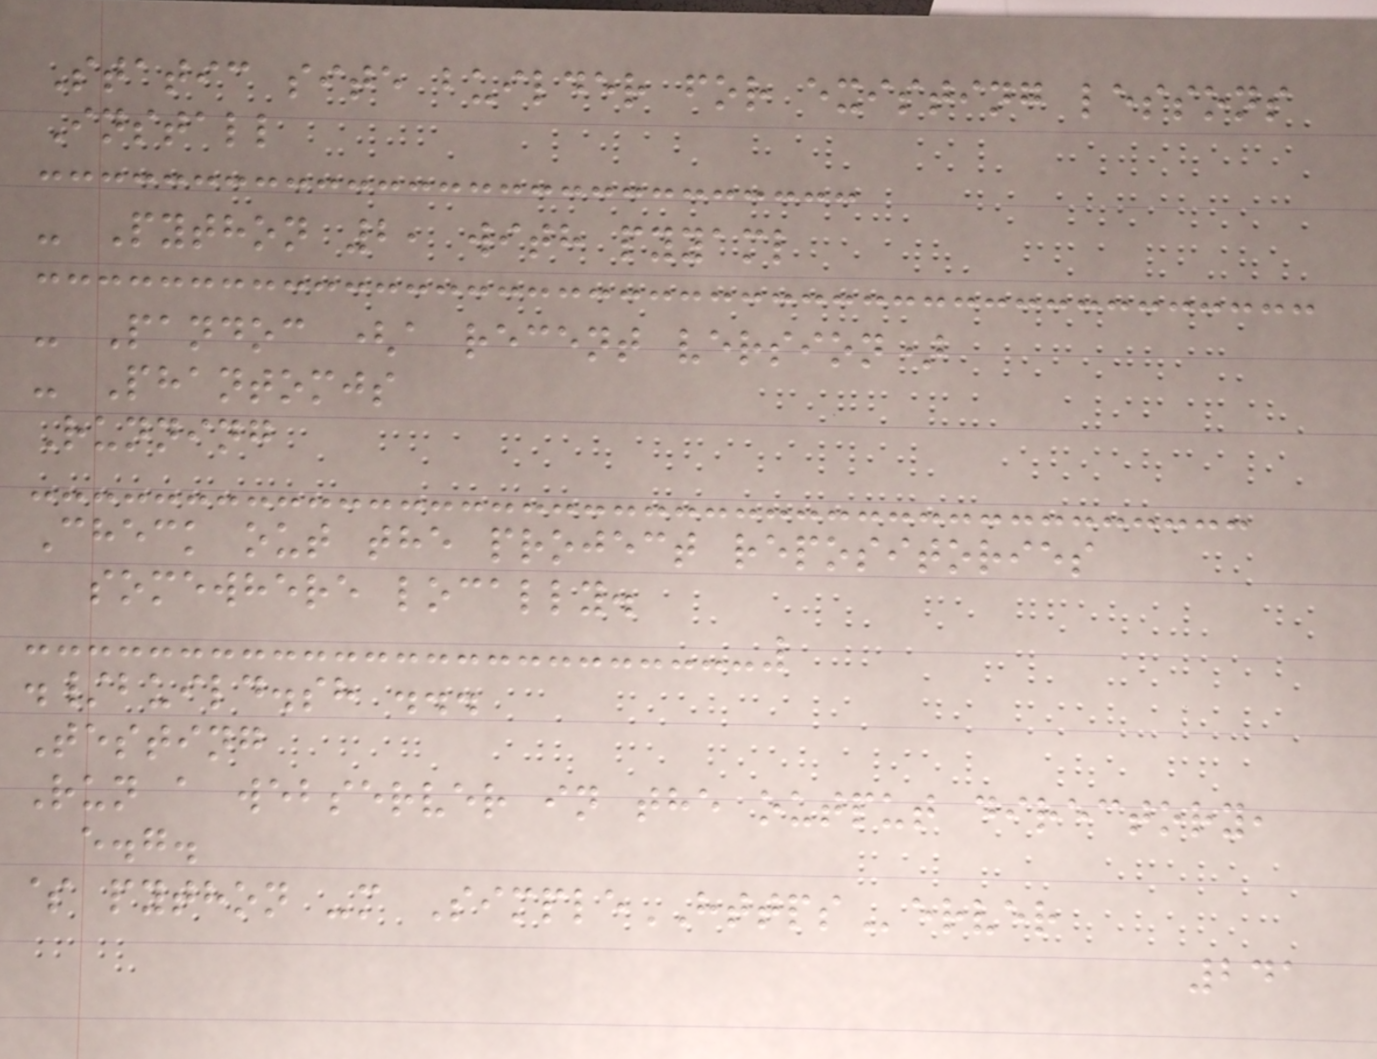Static site builder for existing lessons
Install
- Python 2, with pyyaml
- Pandoc (a recent version)
- Phantomjs
Running
Check out the project repositories
somewhere locally.
./build.sh ...
Testing
Run a webserver in the output directory,
e.g.
$ python -m SimpleHTTPServer
241
